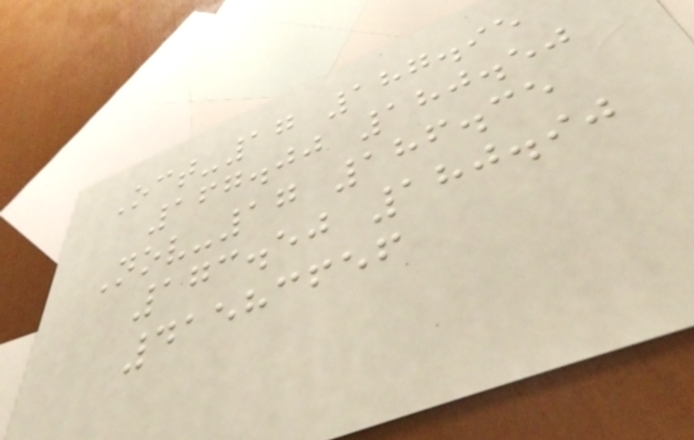Oct-17 187.95
167.00 180.50
Nov-17 186.35
173.50 180.90
41583656
